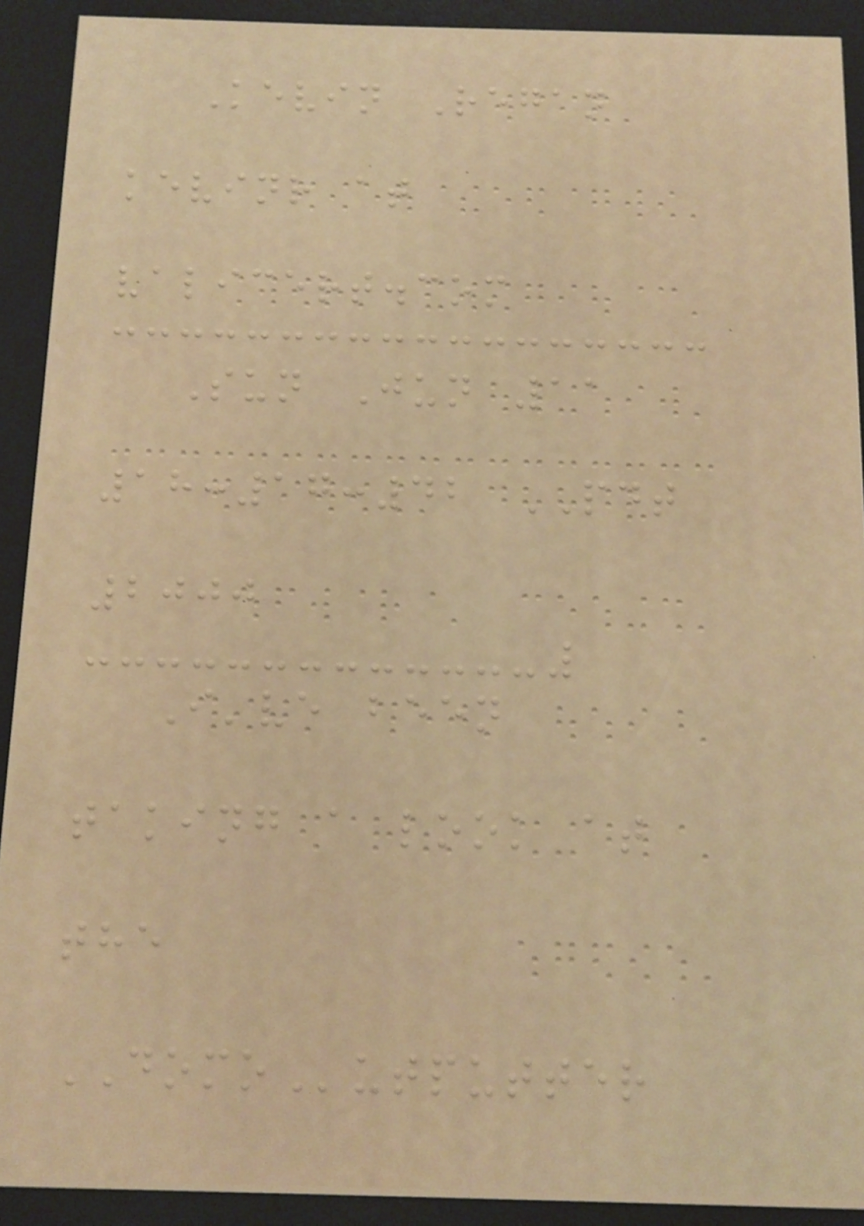Kevin Regan
kevinr at
valicert.com
Sun Jun 11
18:17:42 PDT
2000
I've been
taking a look at
the
DOMOutputter
